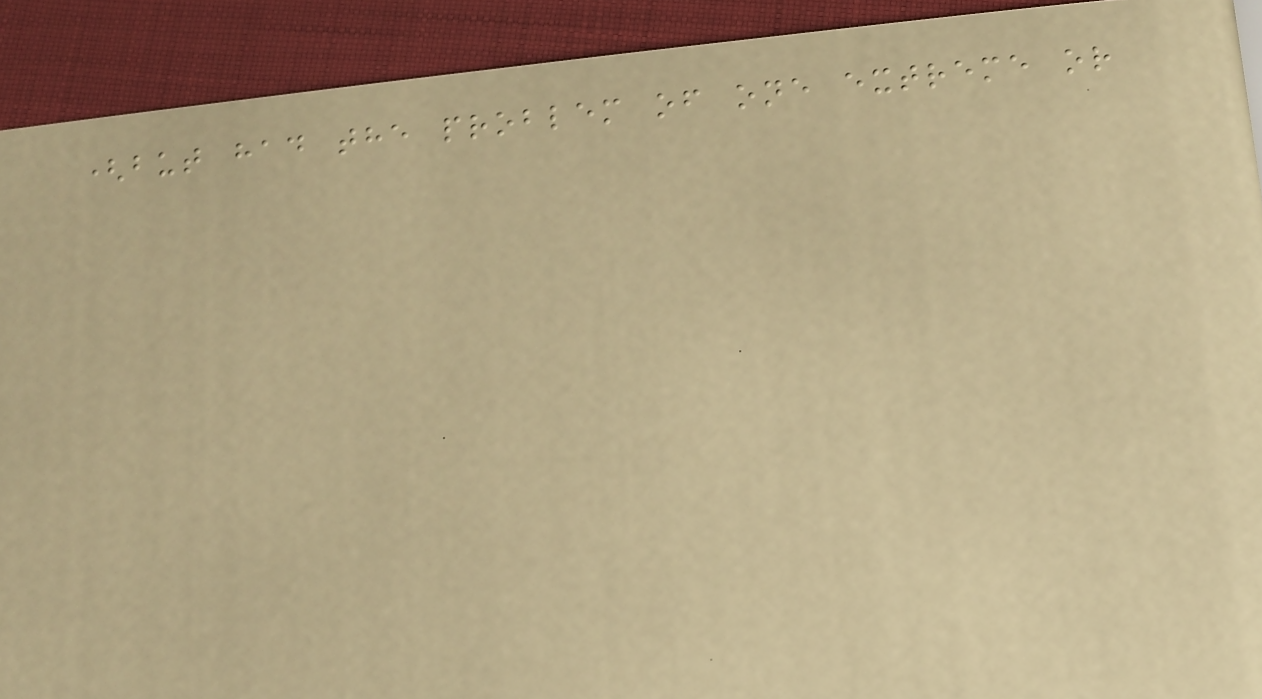(but had the problem of one extreme or
